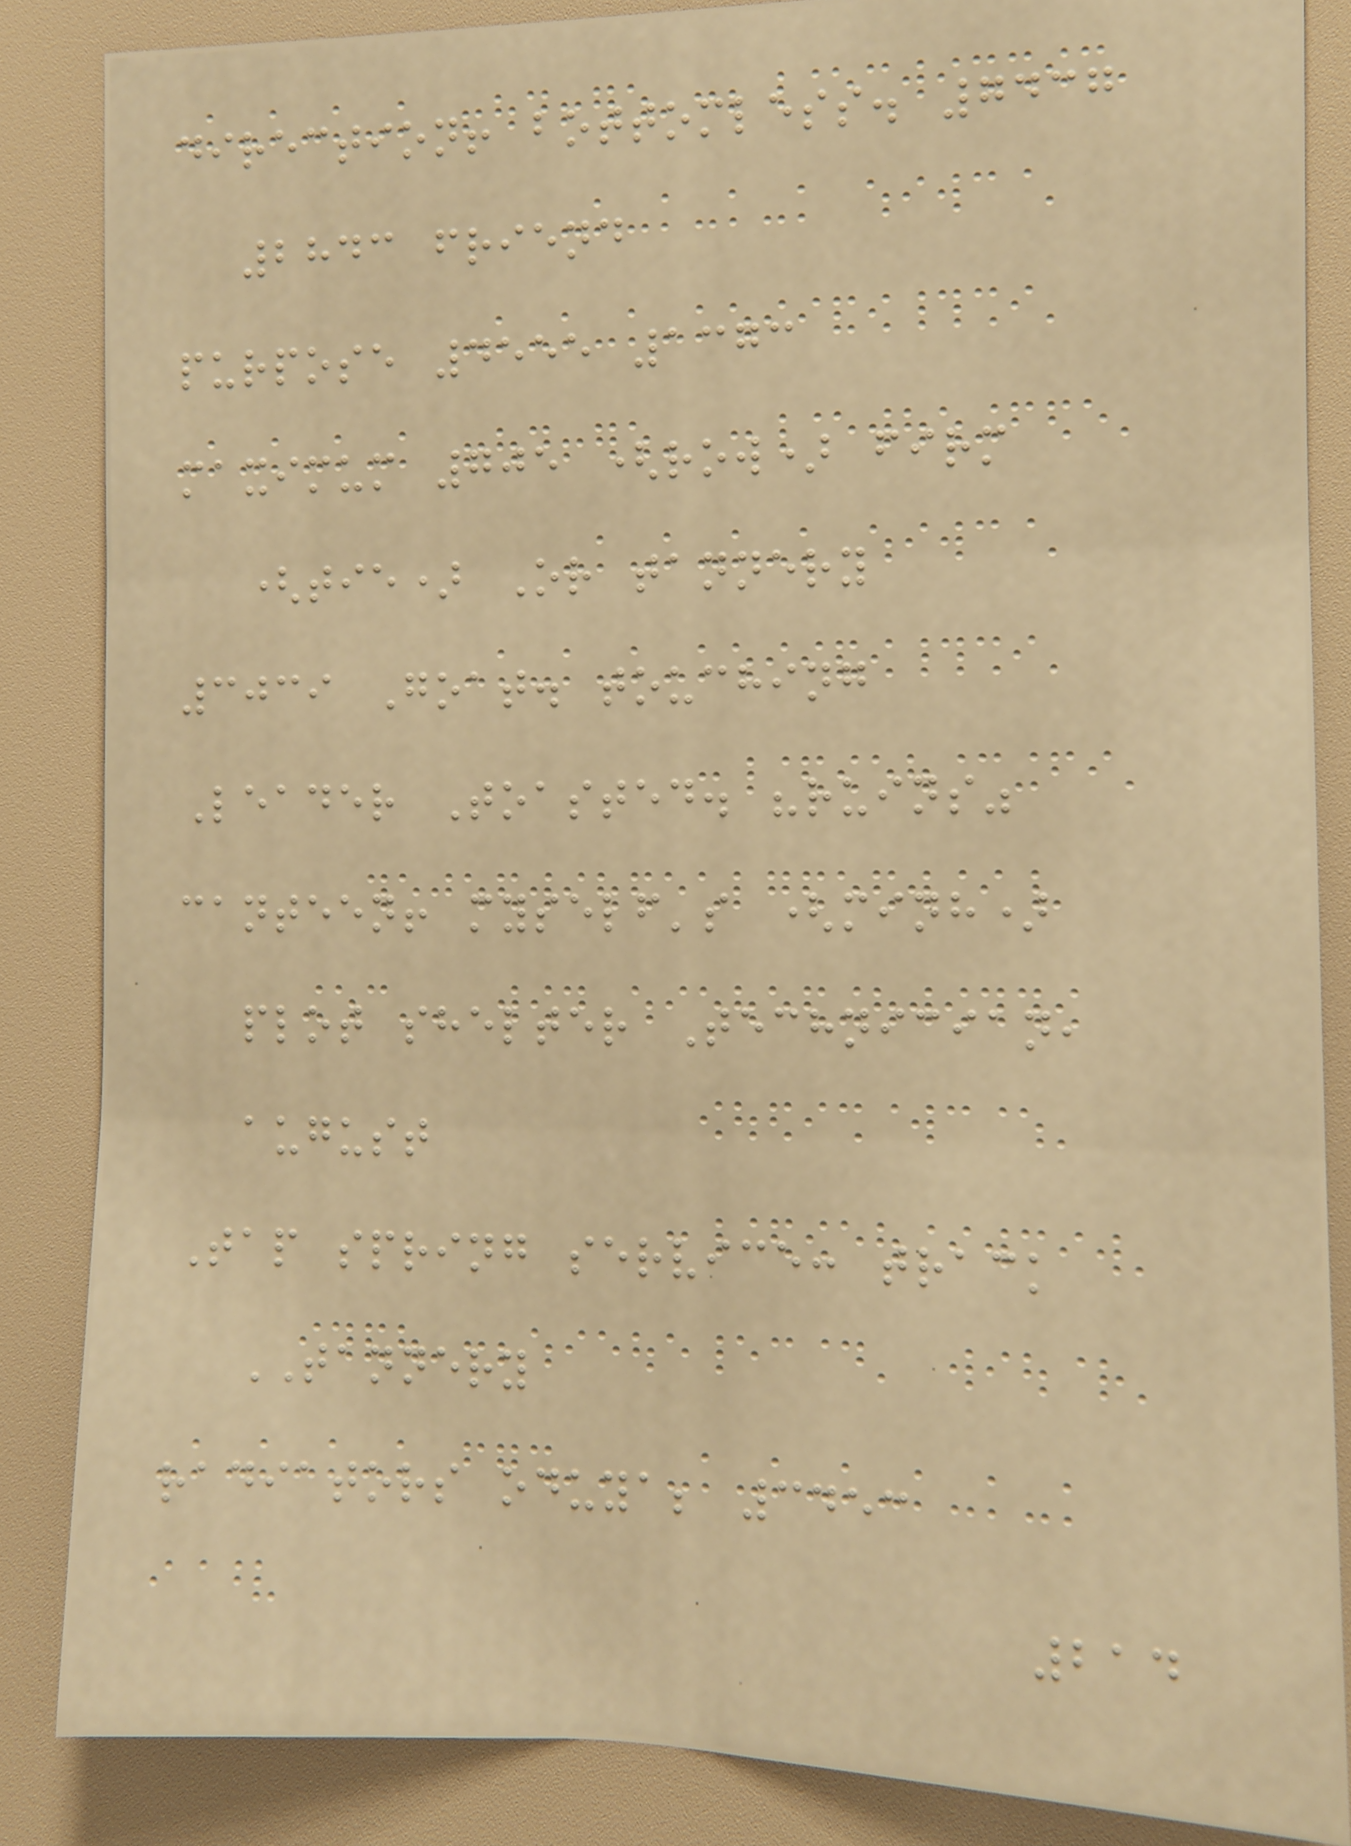direction! bottomless. 7437
2843 friend
purpose 4555 1373
maximum 705 (row) firm
(tie) Or tannery
3039 Goat. touching
Leader Toasted. "ruins"
canteen! myself's (minh)
plot shelter Technician,
august
Tap spring service: track
TANNERY
radiators oduya; 3453
214
